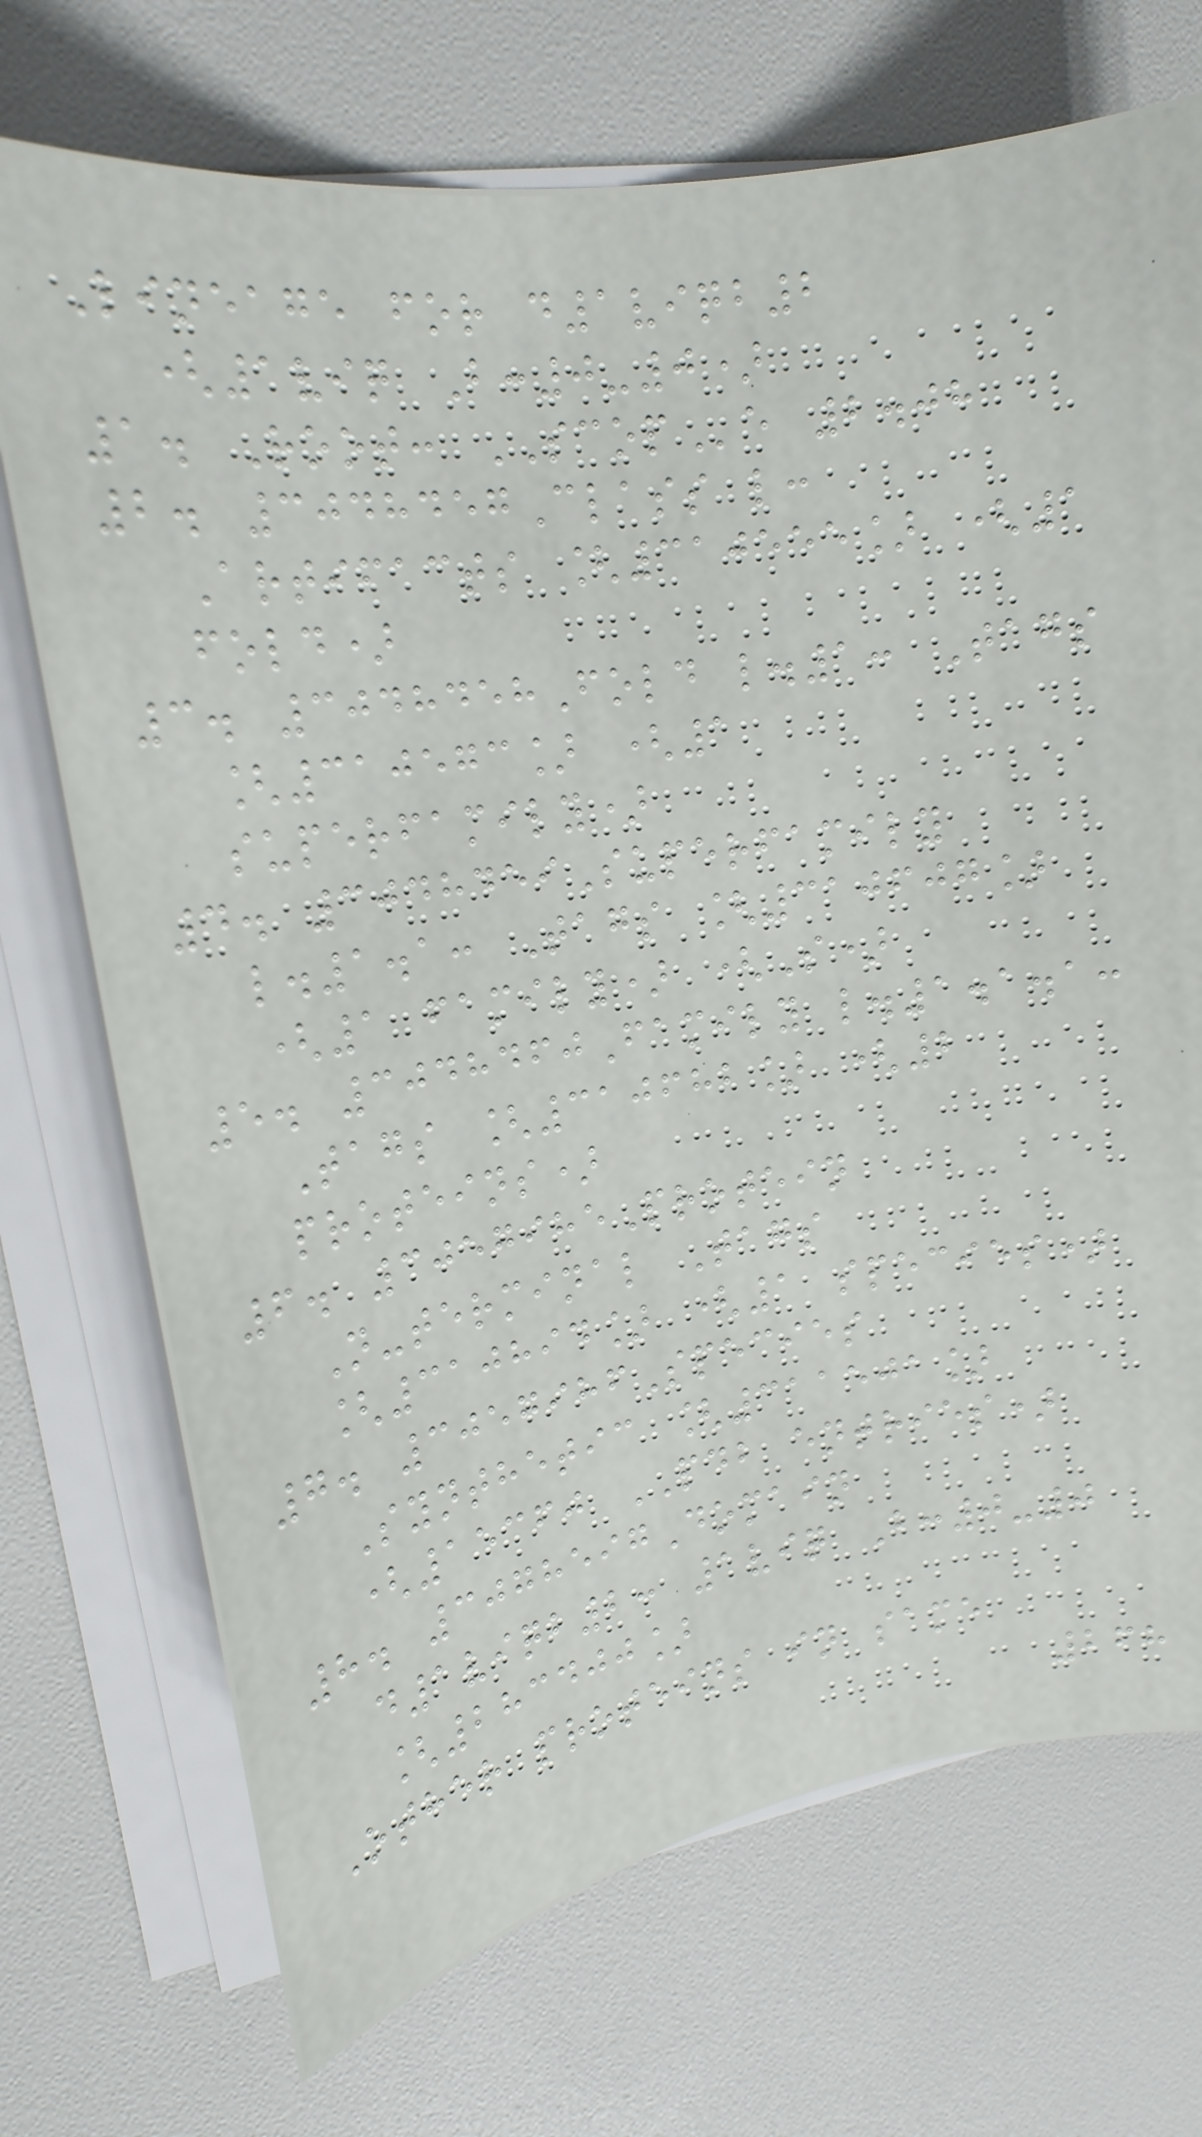Lineage for d1viqb2
(1viq B:0-0)
1. Root: SCOPe 2.08
2. 3048457Class l:
Artifacts [310555] (1
fold)
3. 3048458Fold l.1: Tags
[310573] (1
superfamily)
4. 3048459Superfamily
l.1.1: Tags [310607]
(1 family) (S)
5. 3048460Family l.1.1.1:
Tags [310682] (2
proteins)
6. 3057985Protein
N-terminal Tags
[310894] (1 species)
7. 3057986Species
Synthetic [311501]
(15360 PDB entries)
8. 3078597Domain
d1viqb2: 1viq B:0-0
[283400]
Other proteins in same
268
